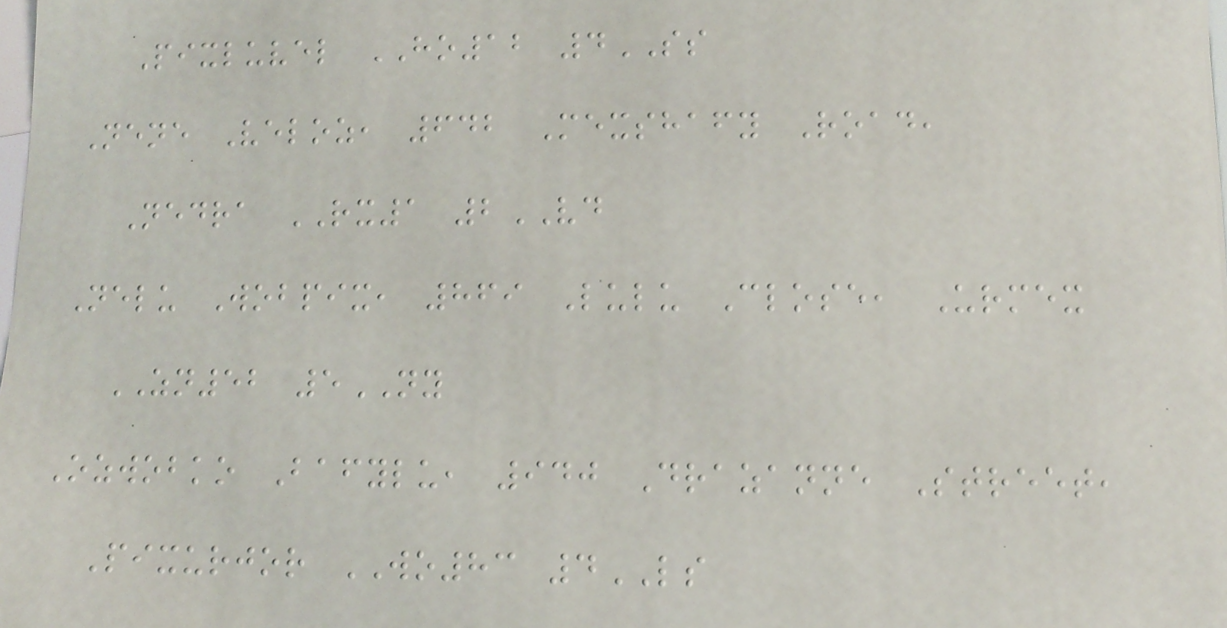Pixluvel HO12 4SS
Nene Veloz, 642 Mexshafy Road,
Nedra RX1 2VD
Nelu Wobpix, 869 Lulu Close, Urmex
ZN52 5NY
Ozwobko Bafylu, 940 Drazanne Street,
Pixurjor WO83 4LS
